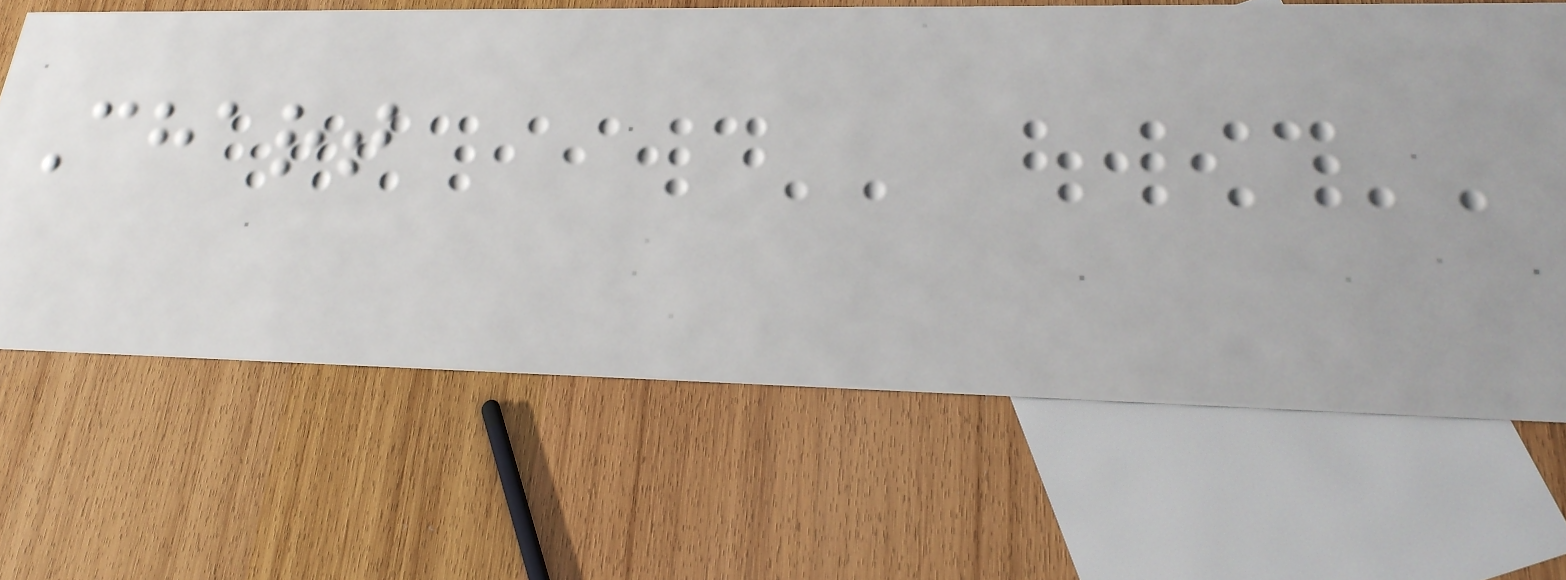Chart
